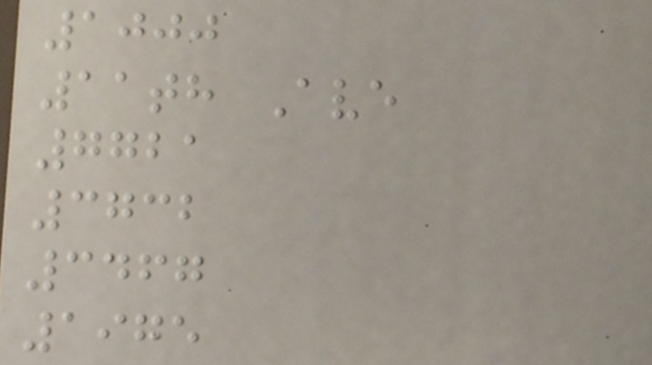1000
11th Ave
7721
3732
3467
1975
